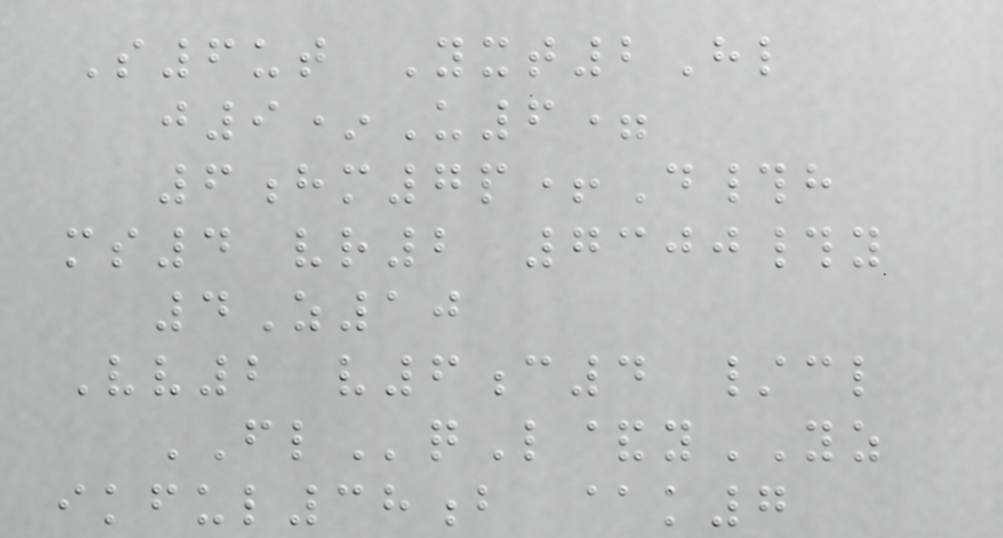S6ut Yxt2Hl
j9*U6=
6hm7p+D#h
ms4 vr2 7300#y
4Z10
Vv2 v6c4 /cl
FLqL&yYZ
ikful38b @k7
